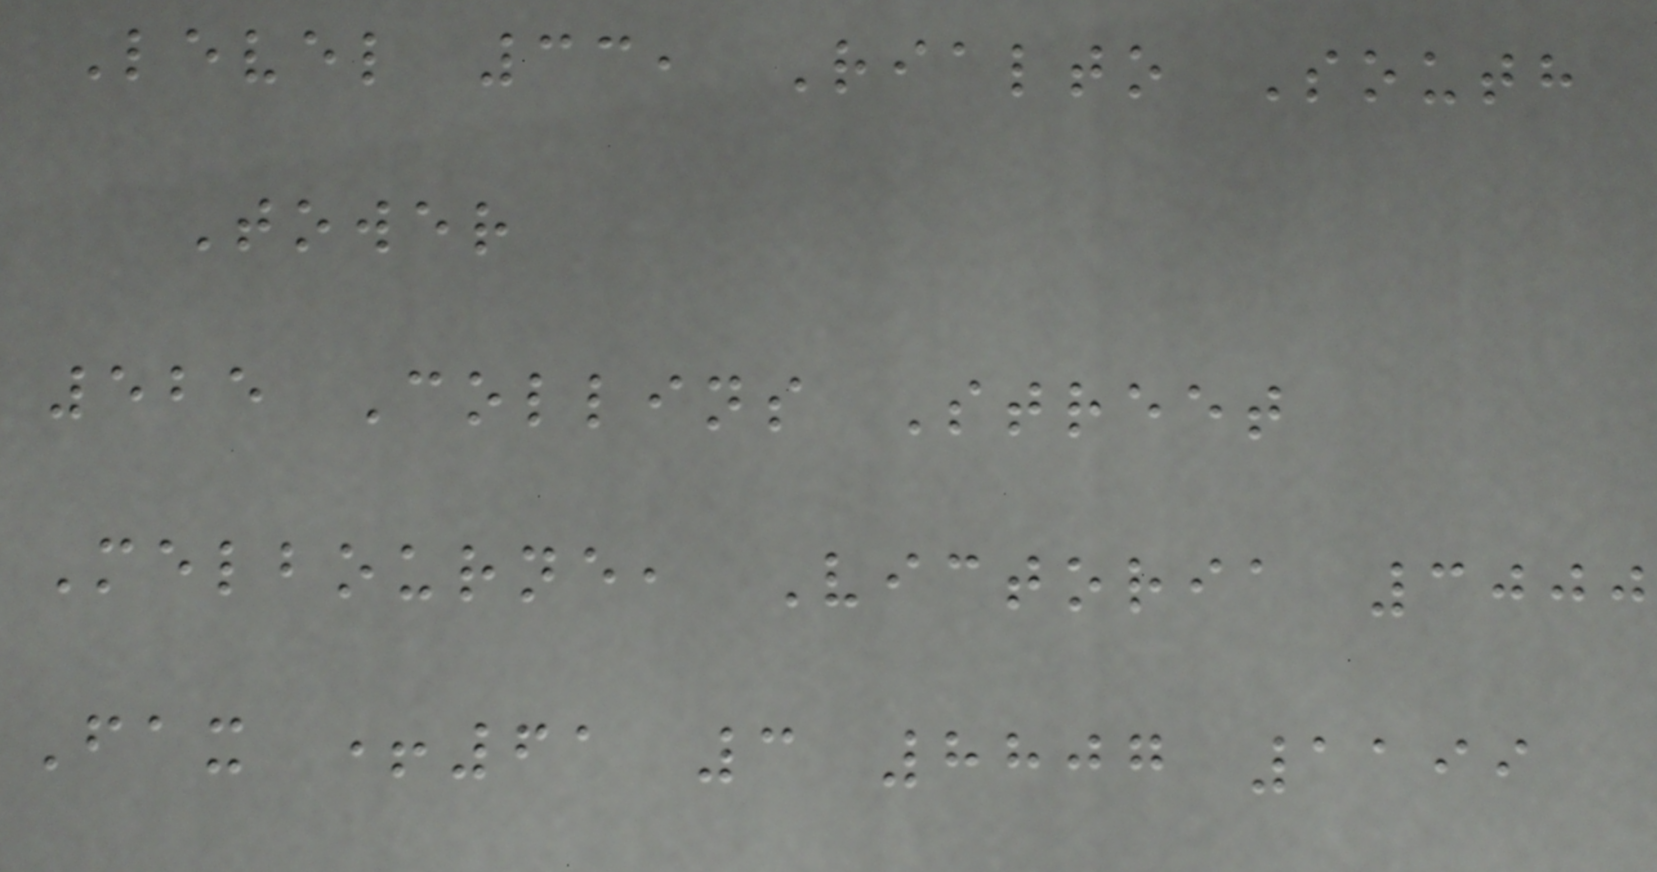Level 33, Rialto South
Tower
525 Collins Street
Melbourne, Victoria 3000
Fax +61 3 8807 1199
